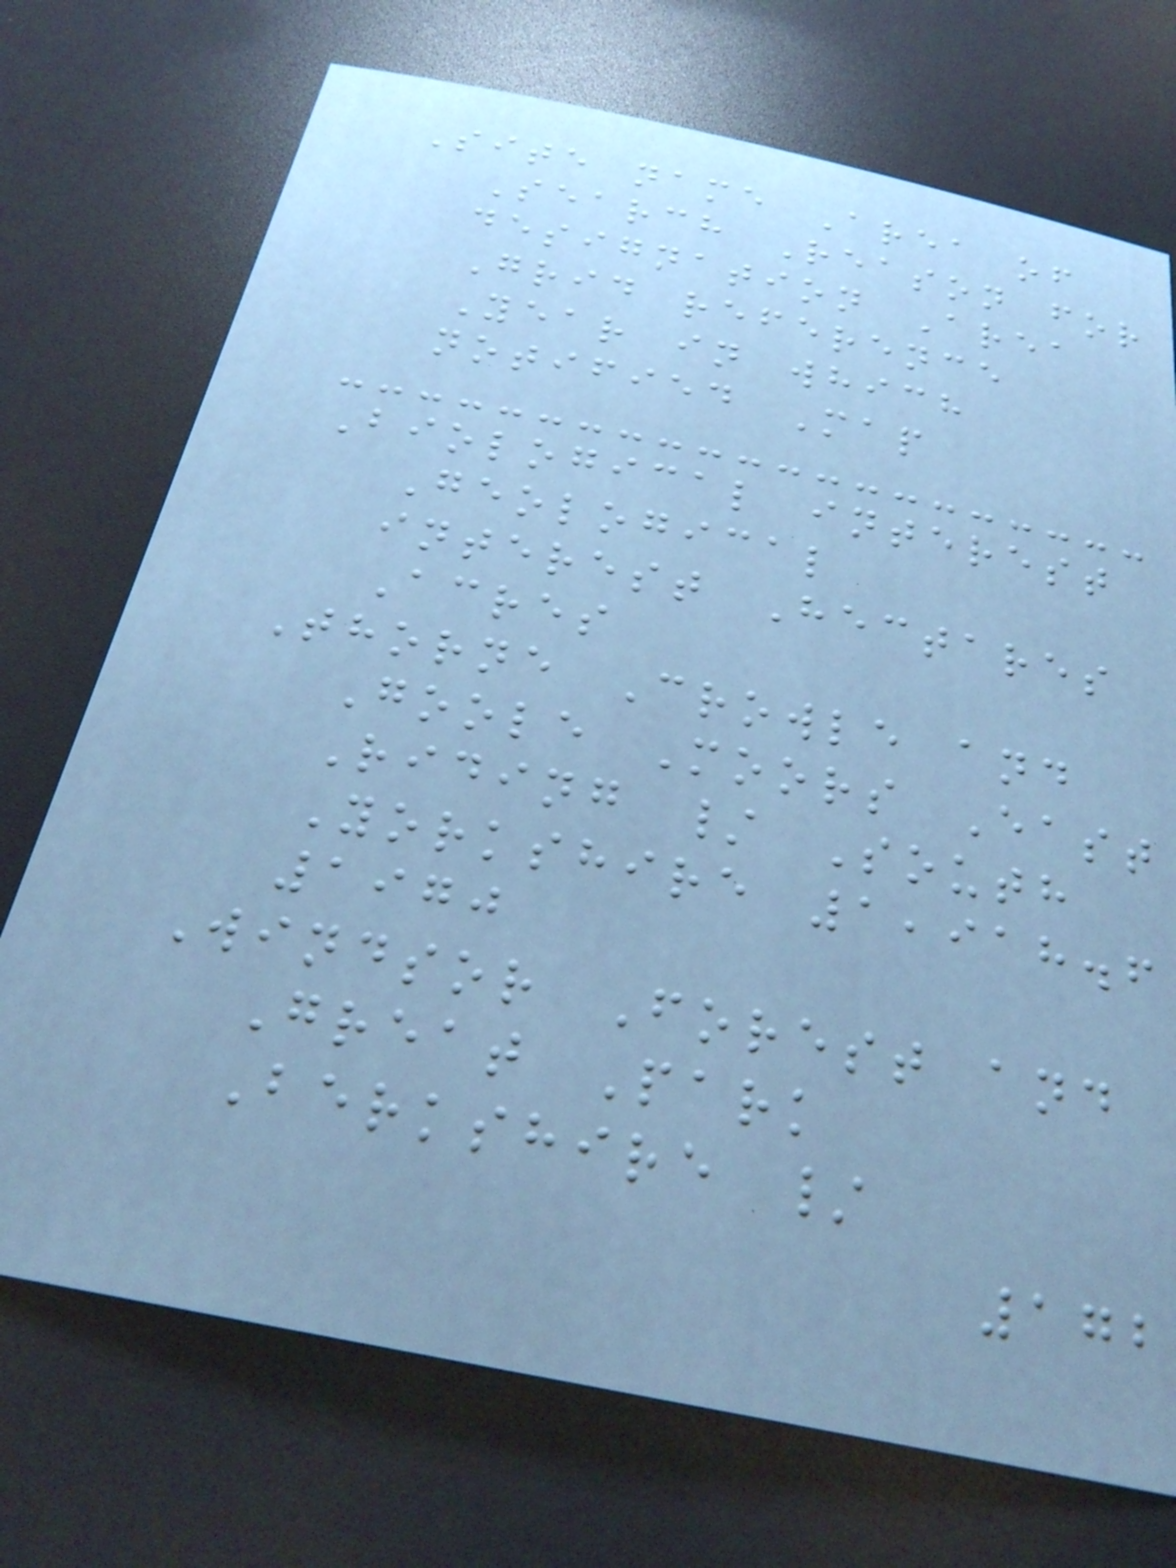Site name Area of
Search Reason for
designation Area
Grid reference
Year in which
notified Map
Biological interest
Geological
interest Hectares
Acres
Thorne Crowle and
Goole Moors East
Riding / South
Yorkshire 1,918.6
1970
Windsor Forest and
Great Park
Berkshire /
172
